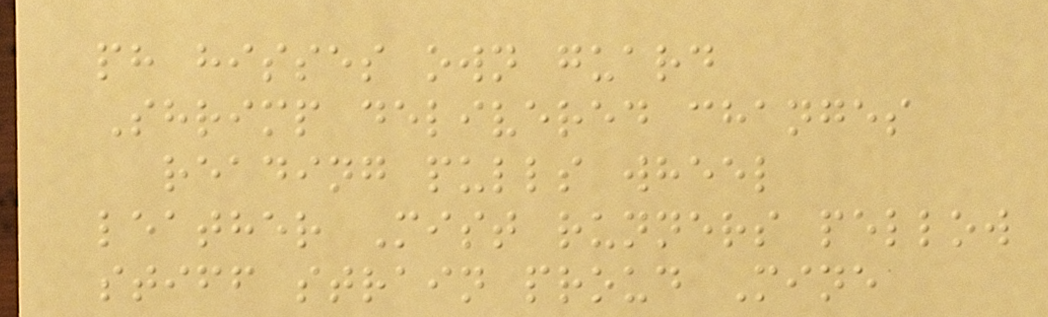ph hisses own guard
Shrimp delivered changes
reading pulls wheel
leather Mist runners pellow
stiff strain proud Mine
